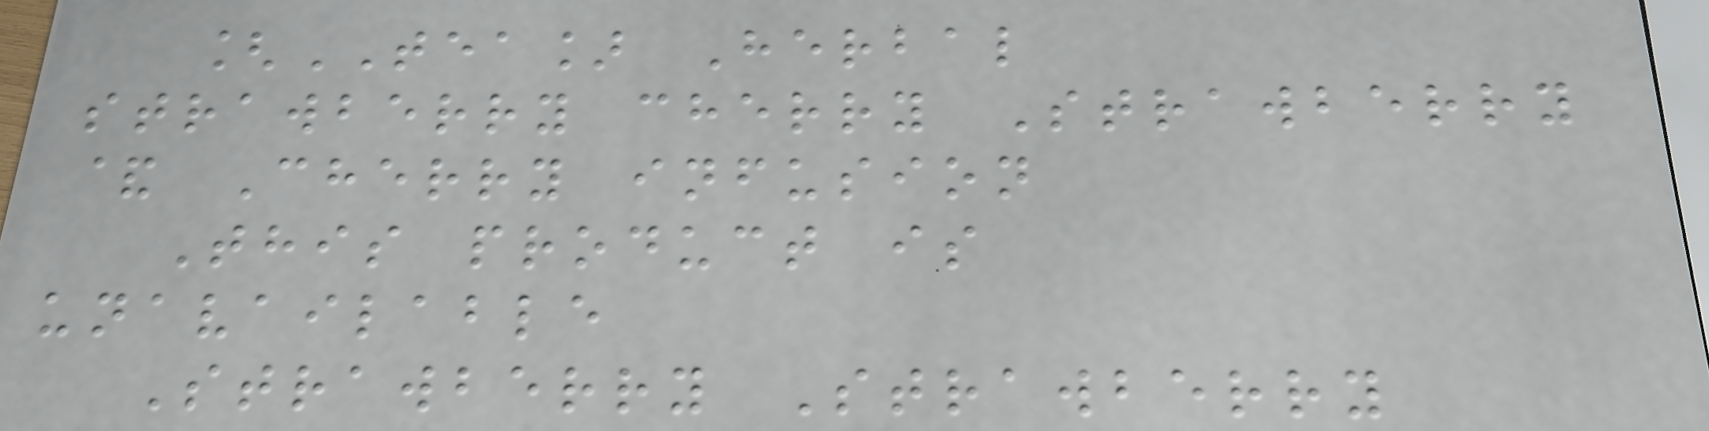[TEA] Herbal
strawberry cherry Strawberry
& Cherry infusion
This product is
unavailable
Strawberry Strawberry
